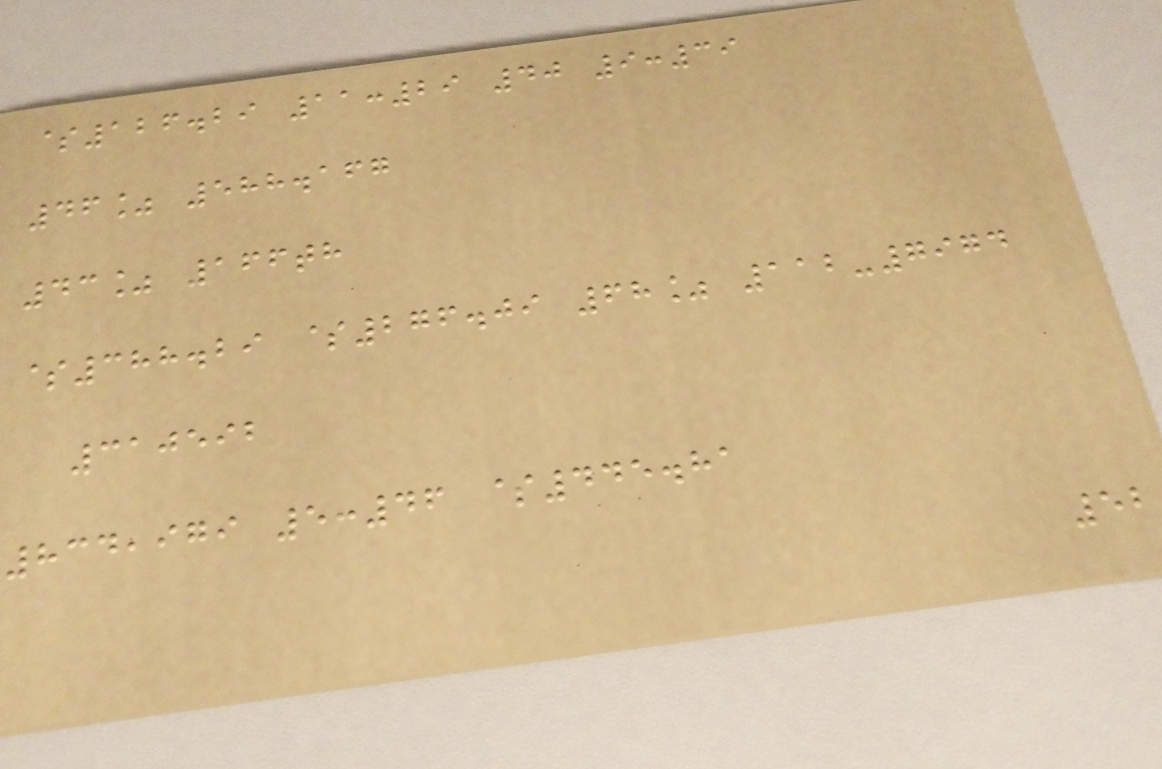$126.29 11:29 40 9:39
46% 588.167
43% 166th
$388.29 $276.09 68% 112-7974
310592
834,979 5:46 $445.81
52
